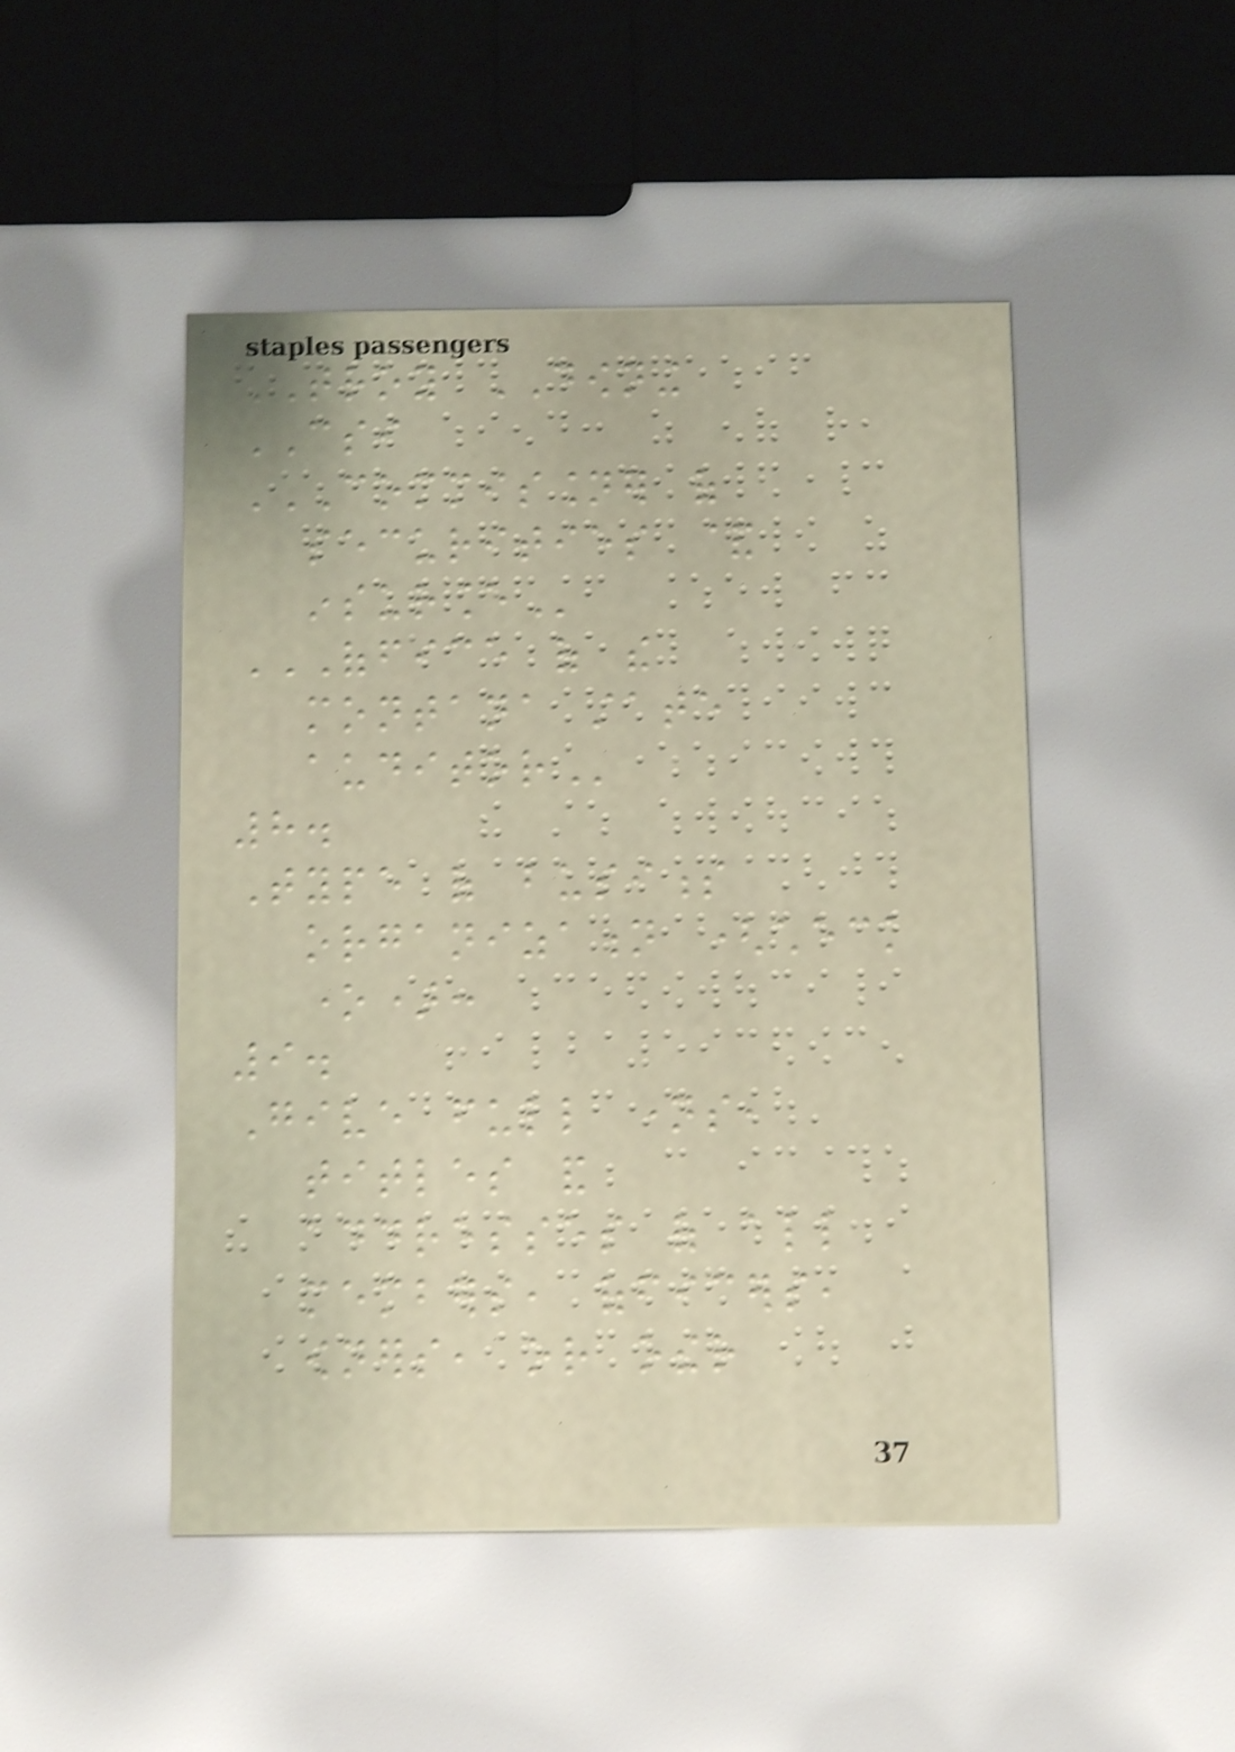TROY DOWNING
CSI
COMMISSIONER OF
SECURITIES &
INSURANCE
OFFICE OF THE
MONTANA STATE
AUDITOR
8.
Type of business
organization (check
one):
9.
Give full names,
titles and
addresses of all
members, officers,
owners, or other
